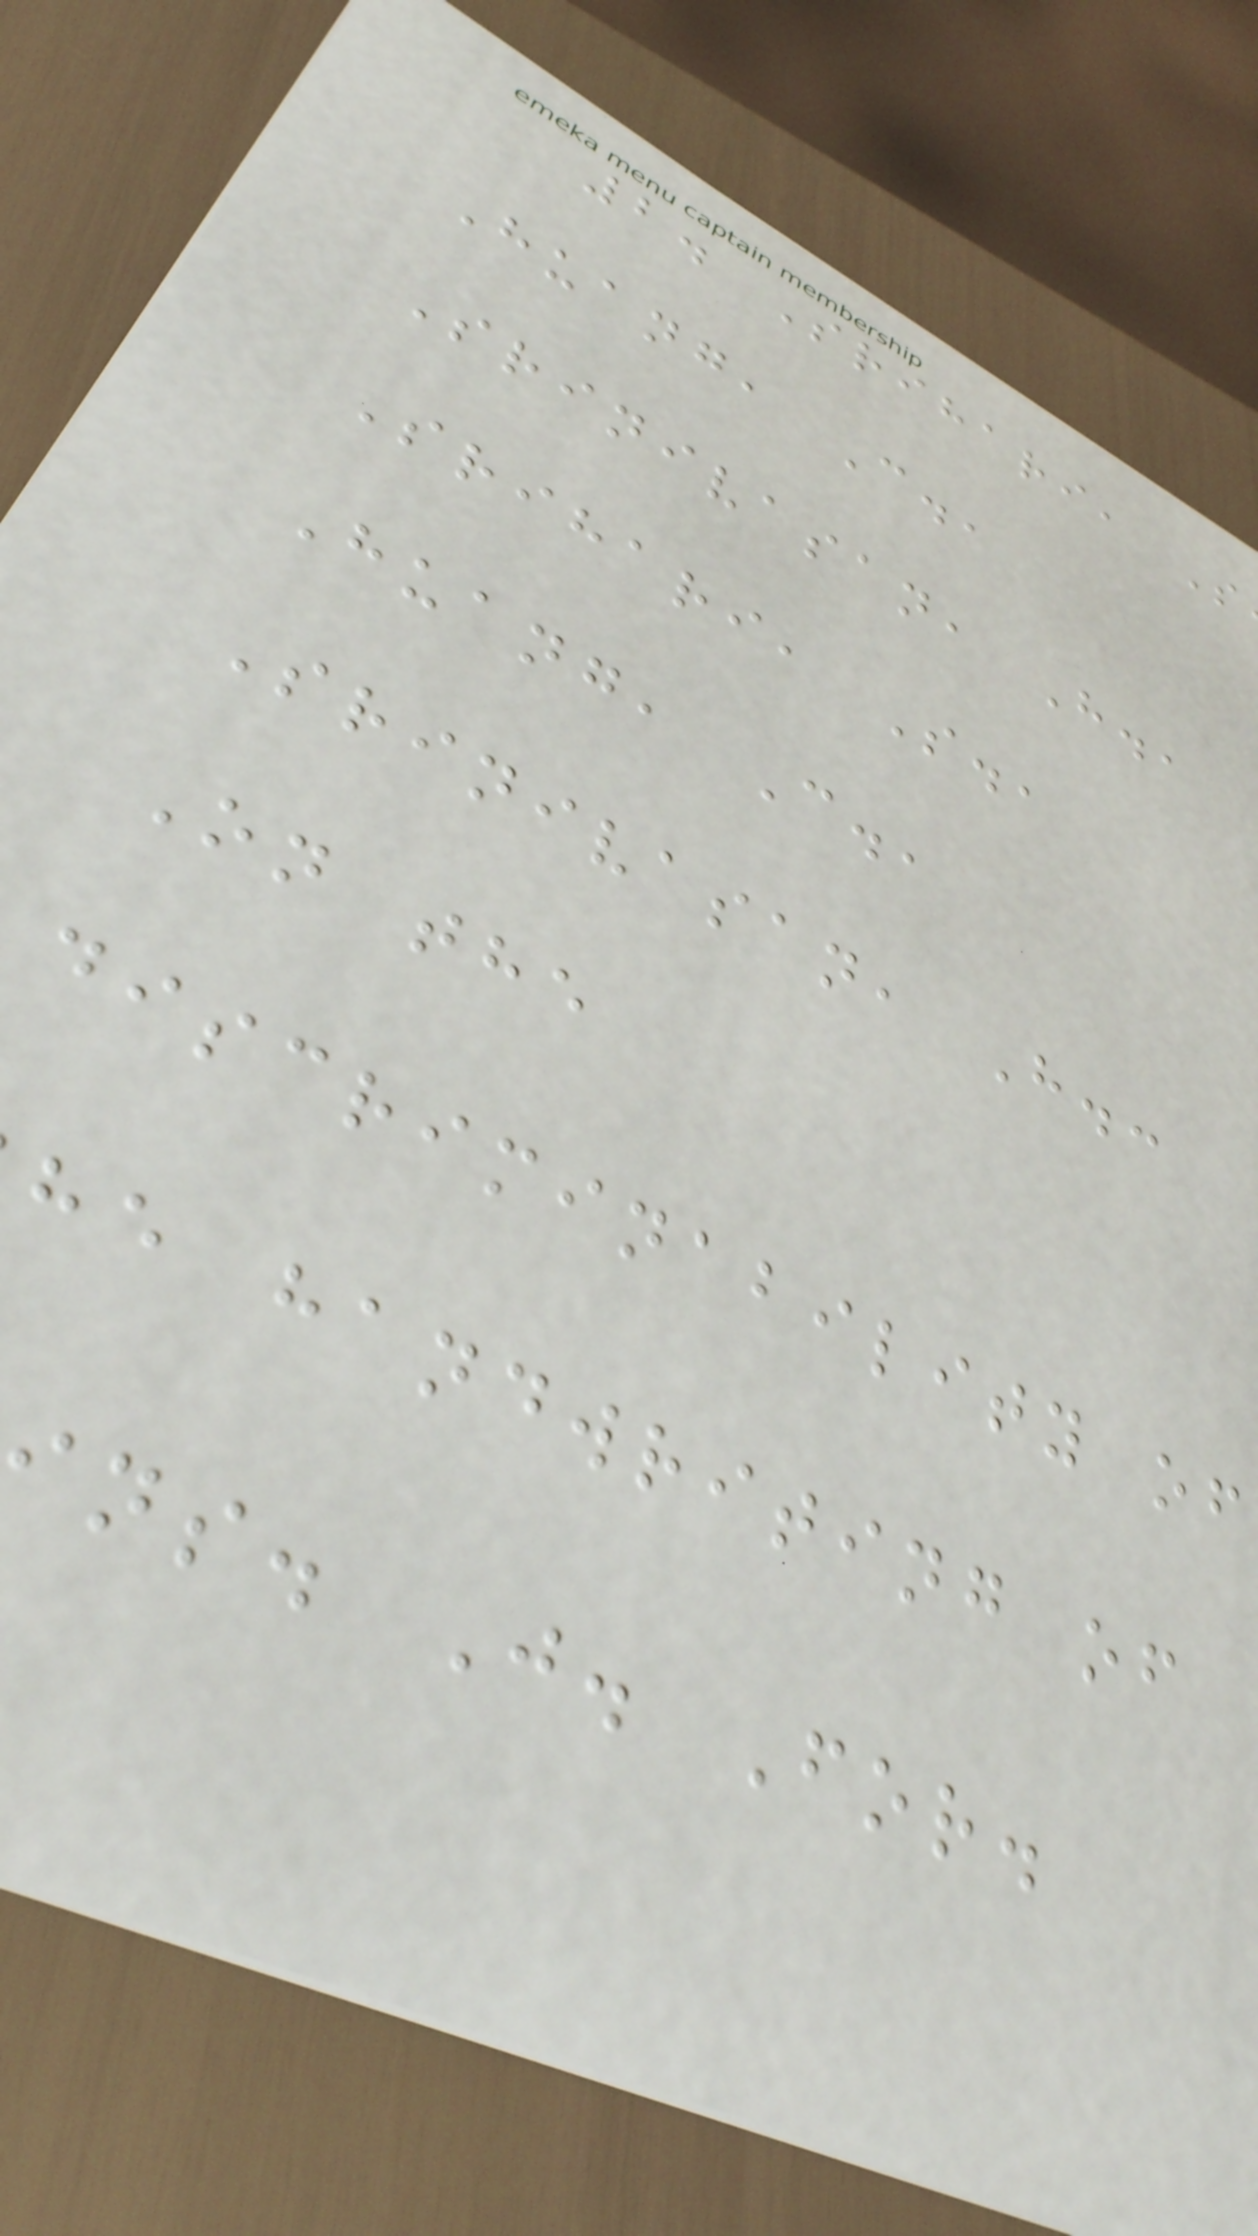2. Srihari, S
Huang, C.,
Srinivasan, H.,
Srihari, S.,
Huang, C.,
Srinivasan, H.:
On the
discriminability of
he handwriting of
ns. J. For.
